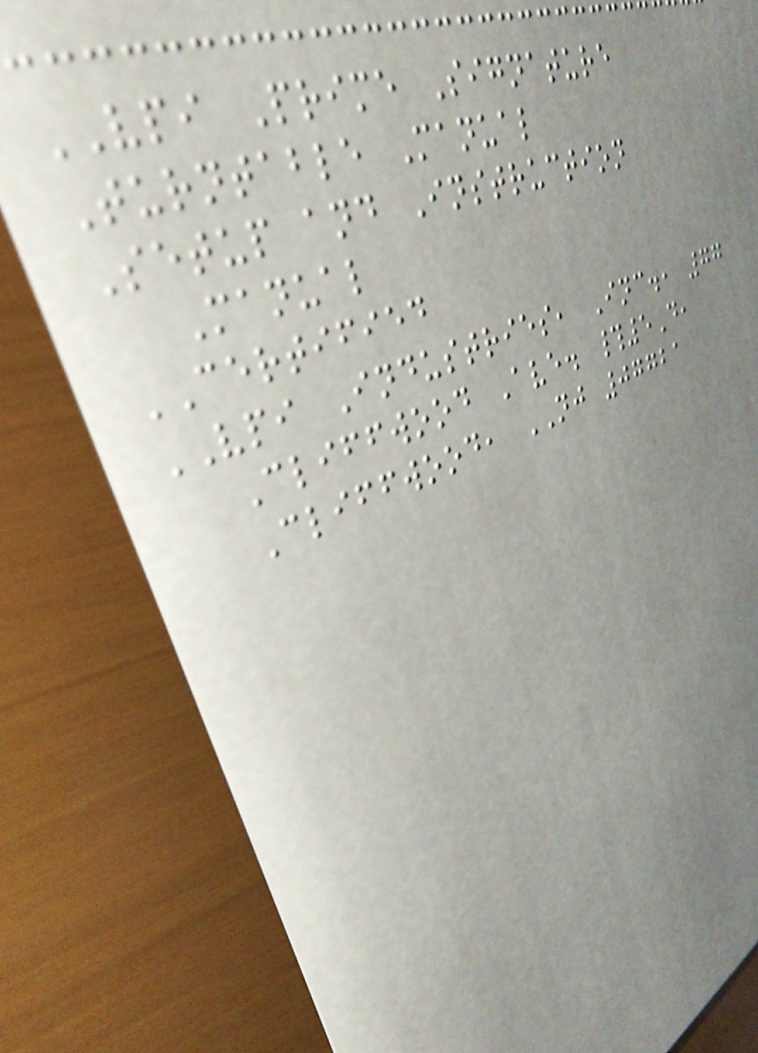VPI Prime Signature
Turntable Manual
Setup and Instruction
Manual
CERTIFIED
VPI Industries, Inc., 77
Cliffwood Ave. #5D,
Cliffwood, NJ 07721
